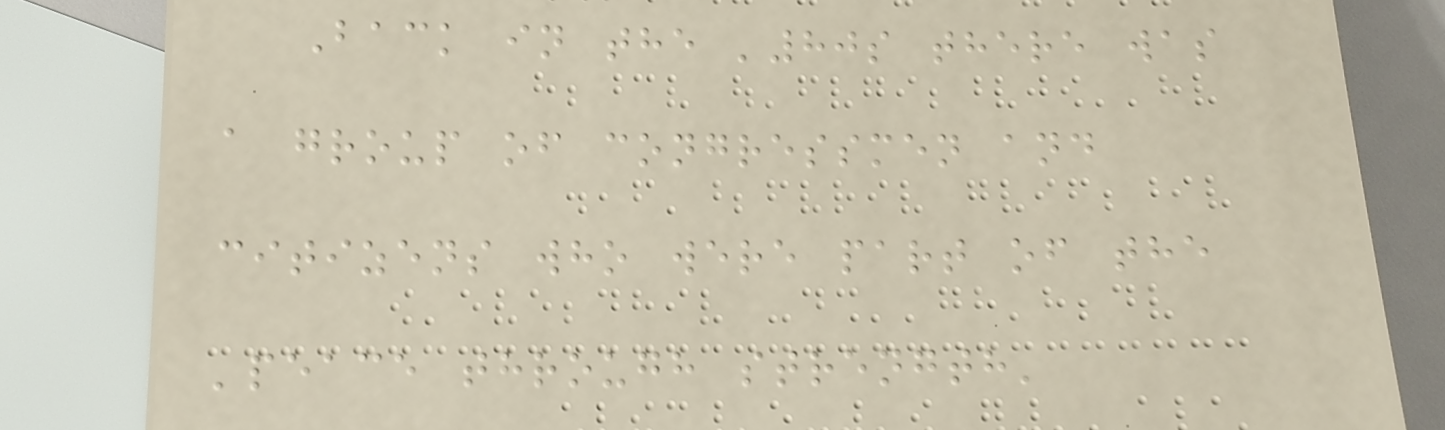Back in the '80s there was
a group of congressmen and
citizens who were part of the
'peace through strength'
